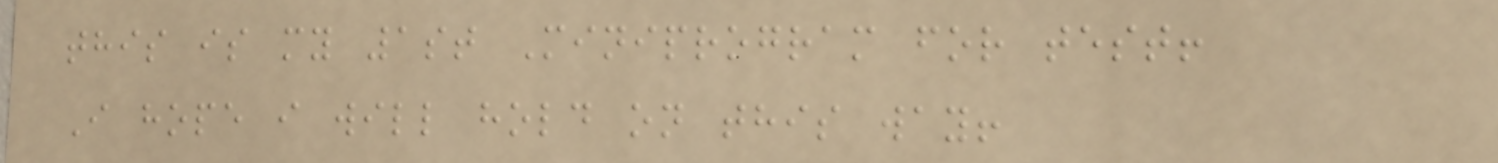this is my 1st Miniprogram for test!
I hope i will hold on this way!
